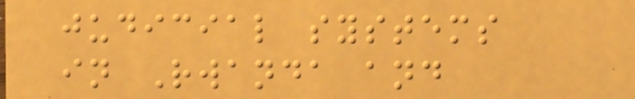judicial systems
in Rwanda and
